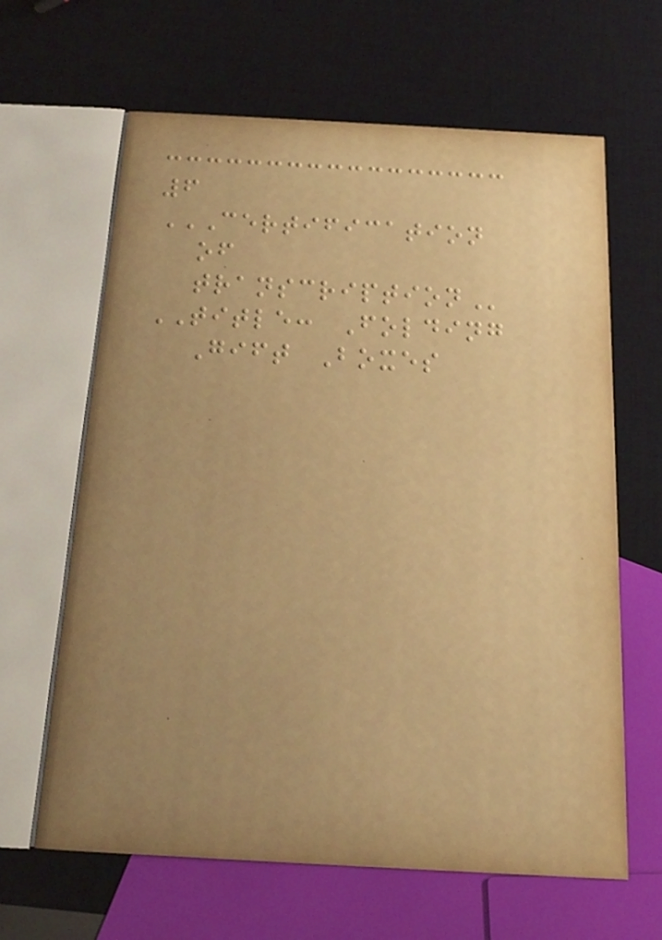6
CERTIFICATION
OF
TRANSCRIPTION
TITLE: Folding
Gift Boxes
